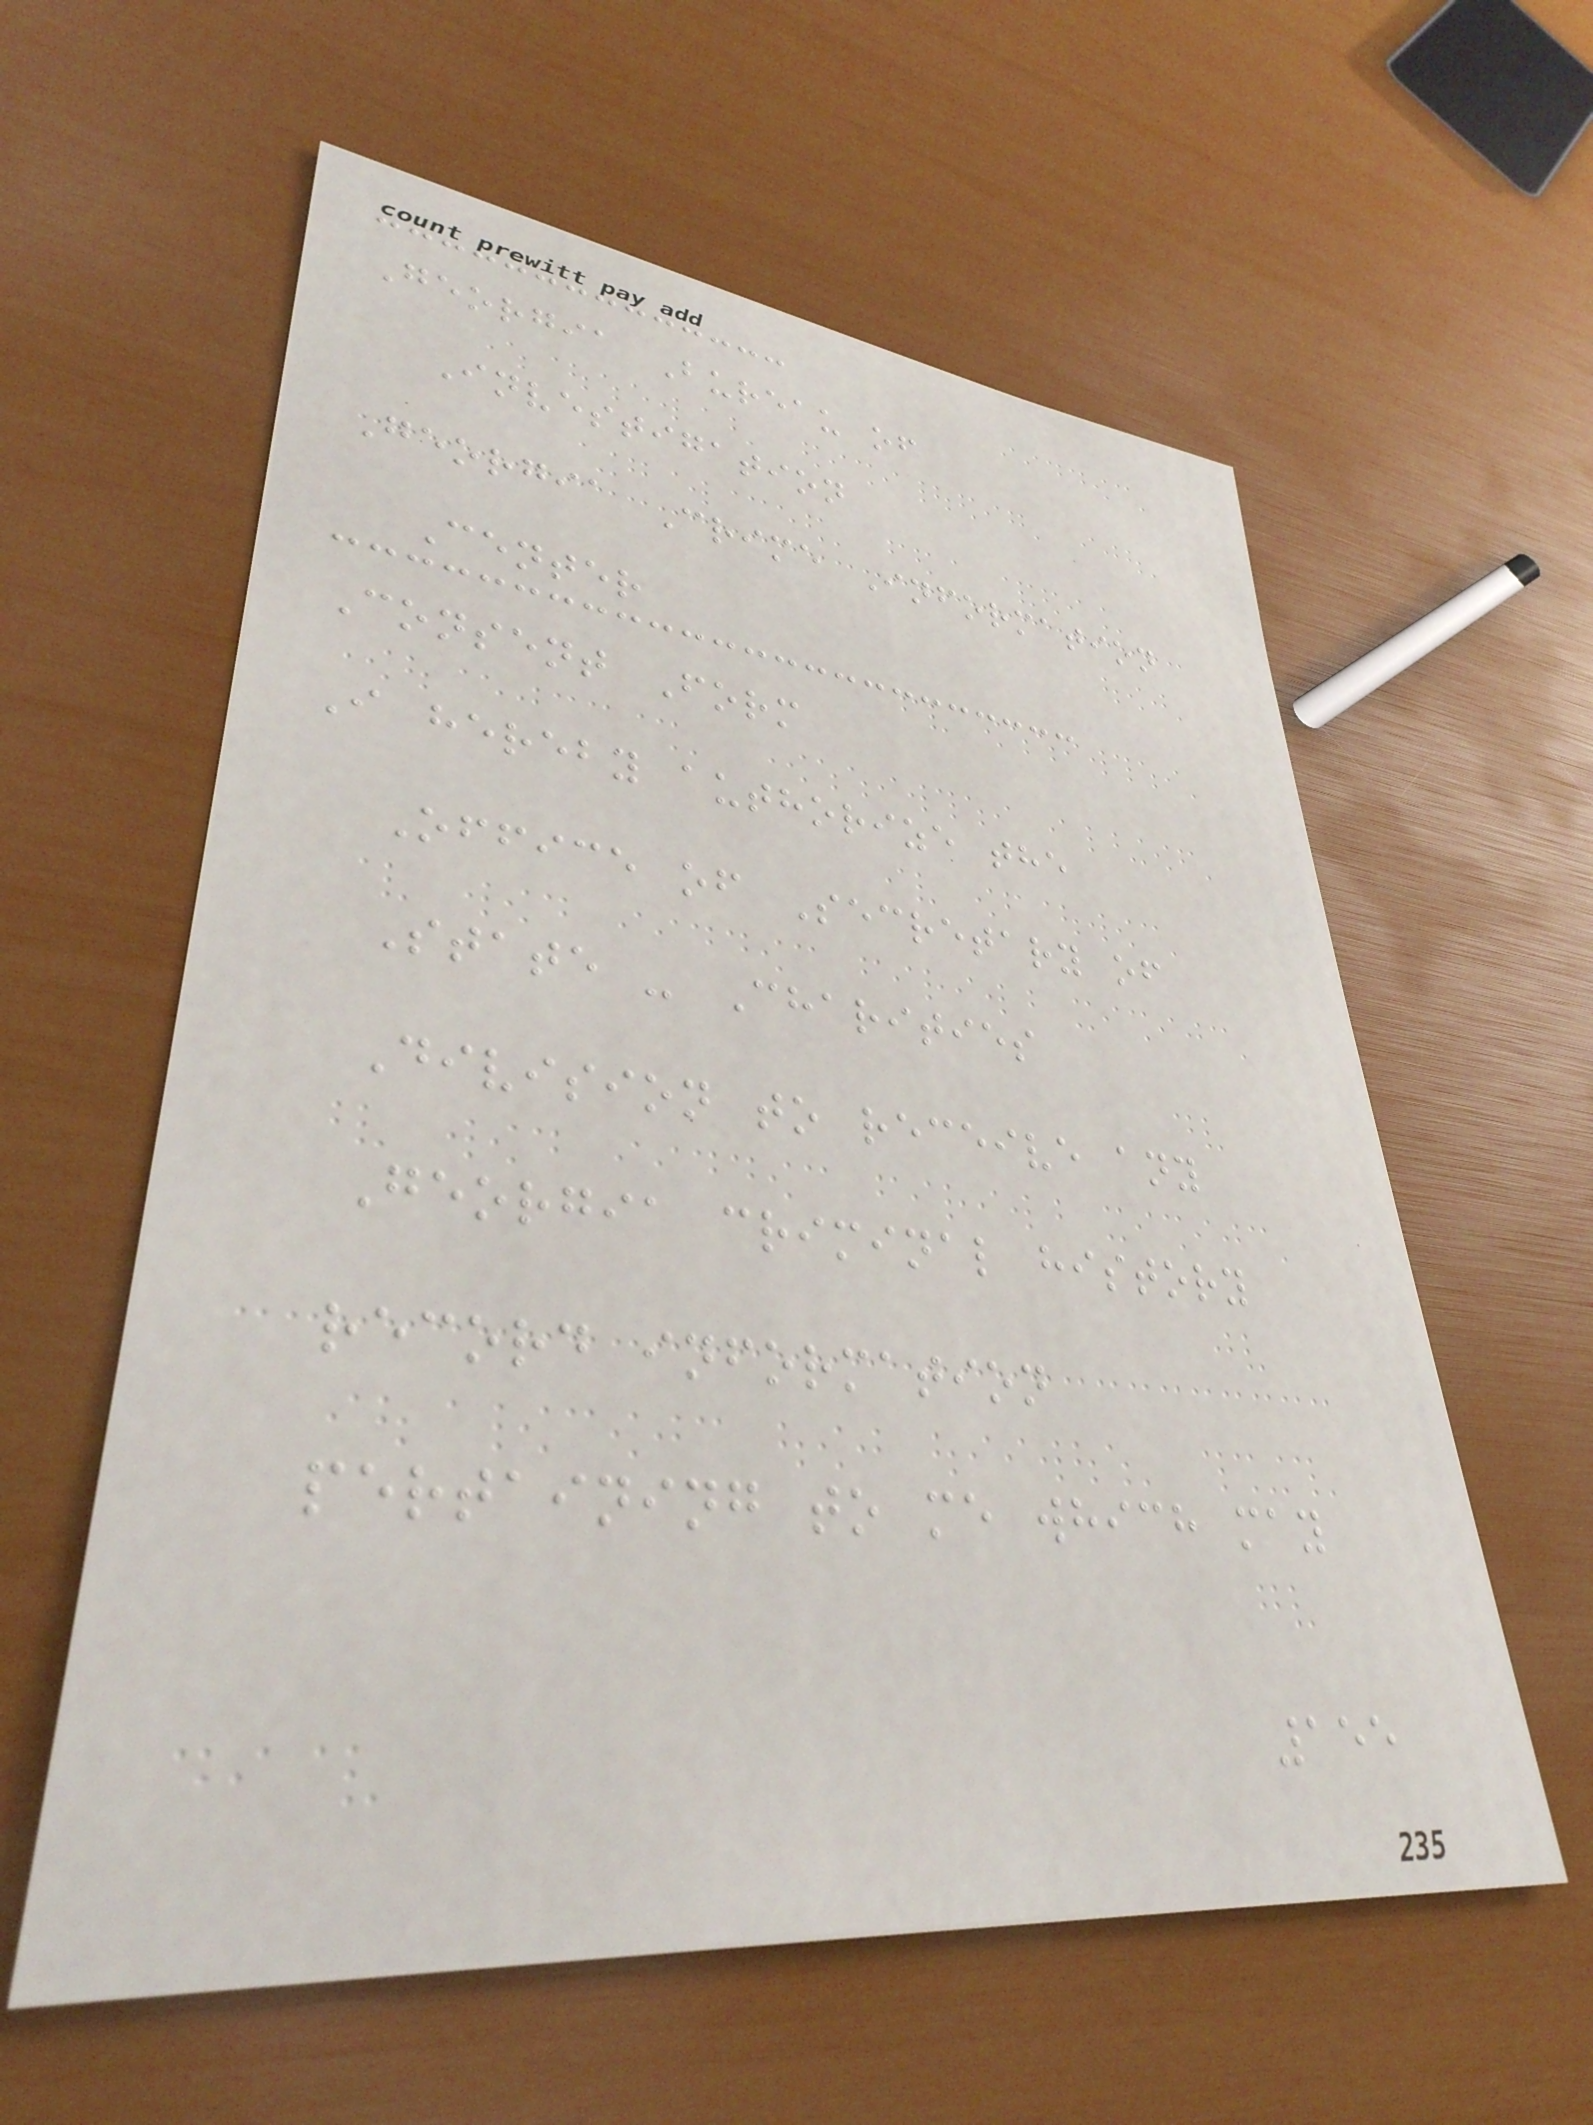Georgia Bureau of
Investigation
Georgia Crime Information
Center
Consent Form
I hereby authorize the
Office of Secretary of
State - Charities
Division to receive any
Georgia criminal history
record information
pertaining to me which may
155
